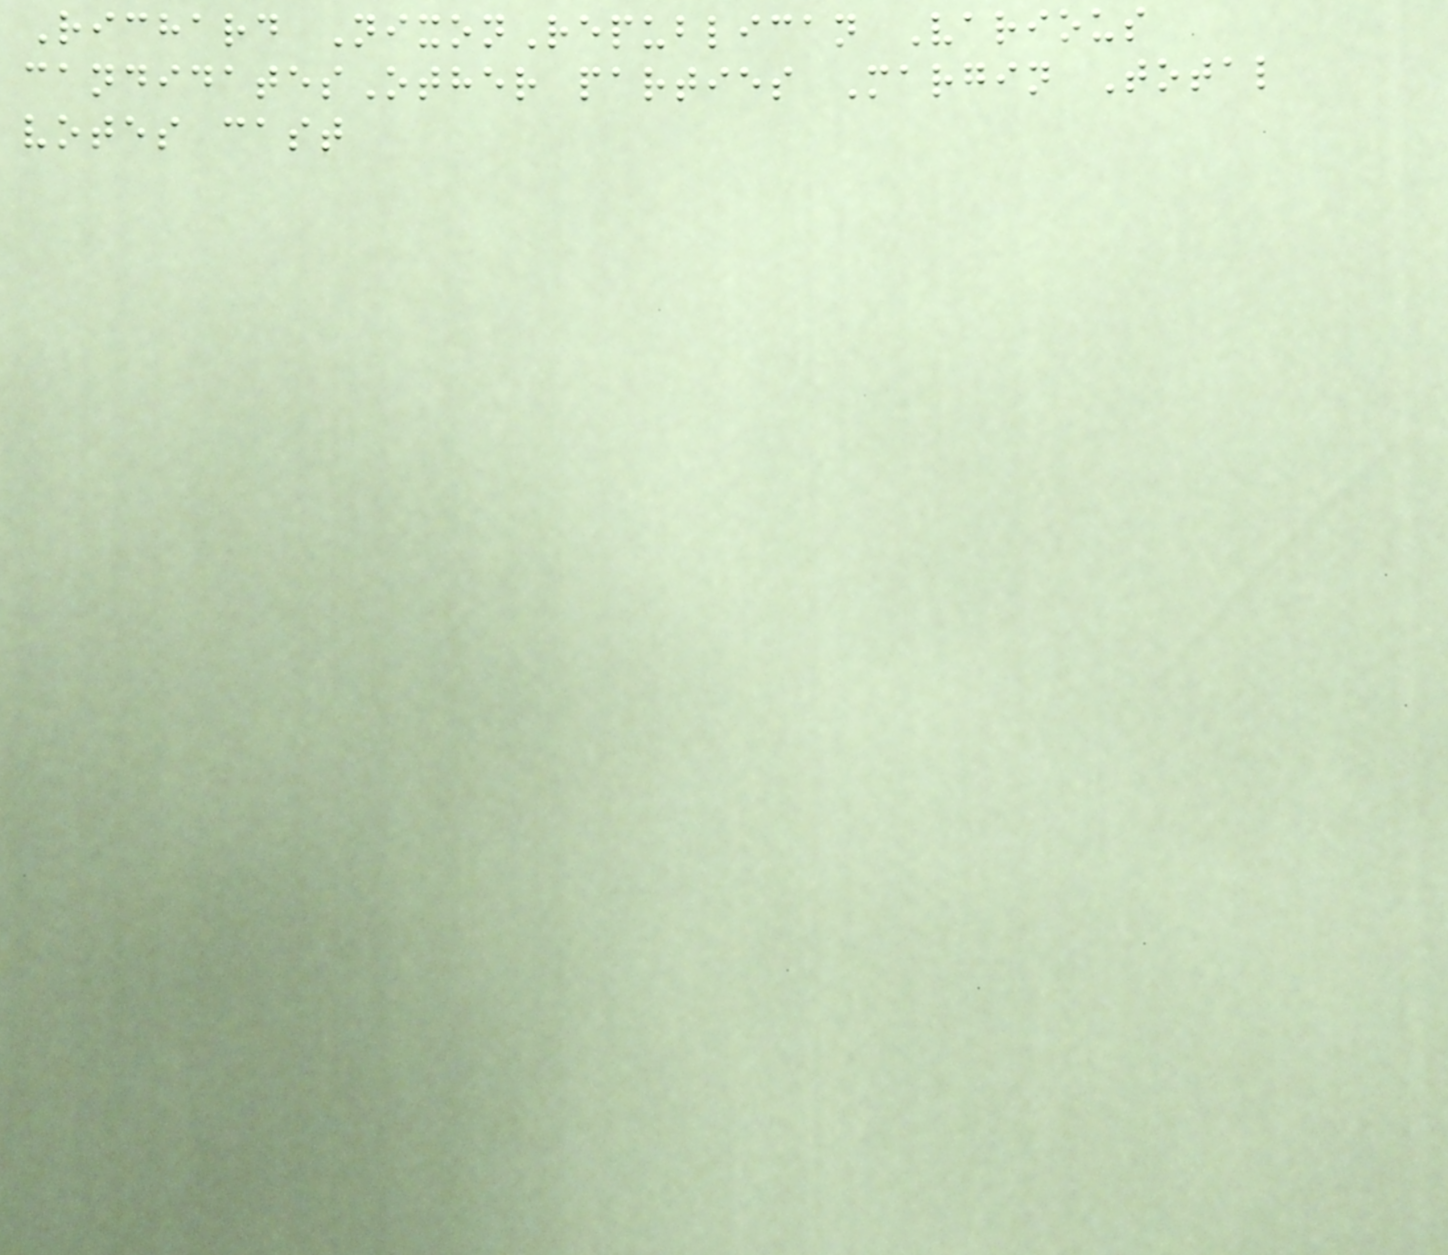Richard NixonRepublican Various
candidatesOther parties Margin Total
votes cast
